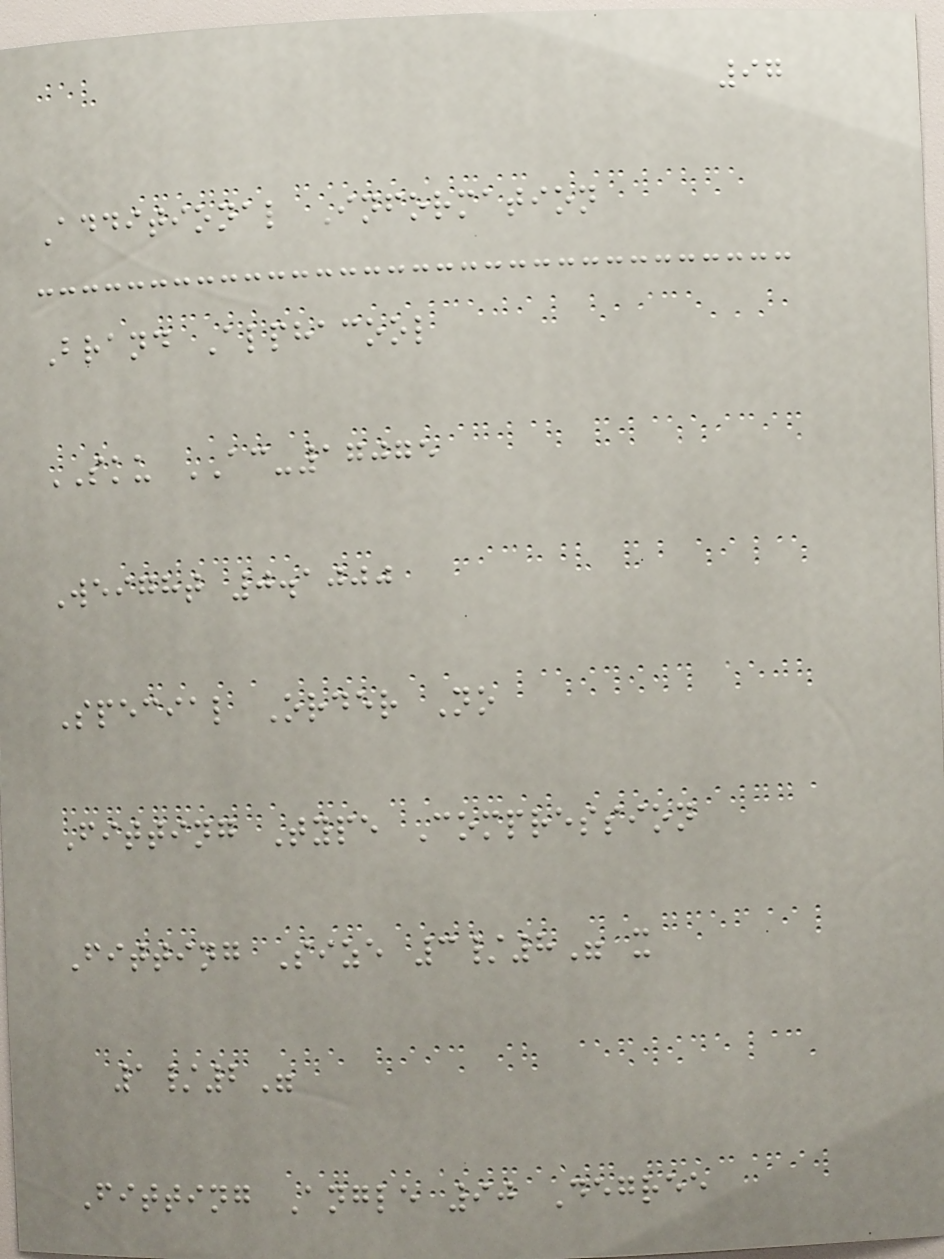97
Additional Information
Brand Alphacool
SKU AC-17075
Weight 0.1000
Special Order No
Fitting Type Compression
Fitting Size 3/8" x
1/2"
Fitting Angle 90 Degree
